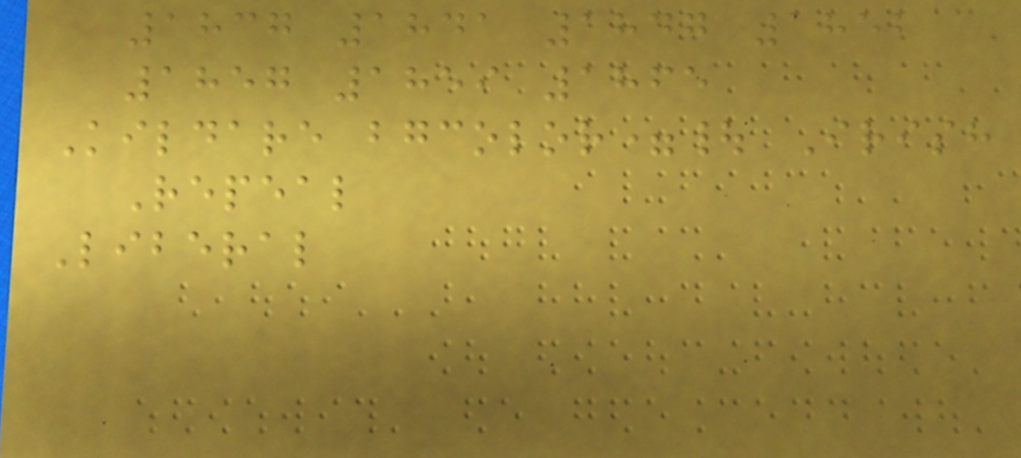1837 1841 1847 1852
1857 1859 1865
Kildare bgcolor=| Irish
Repeal
Liberal
